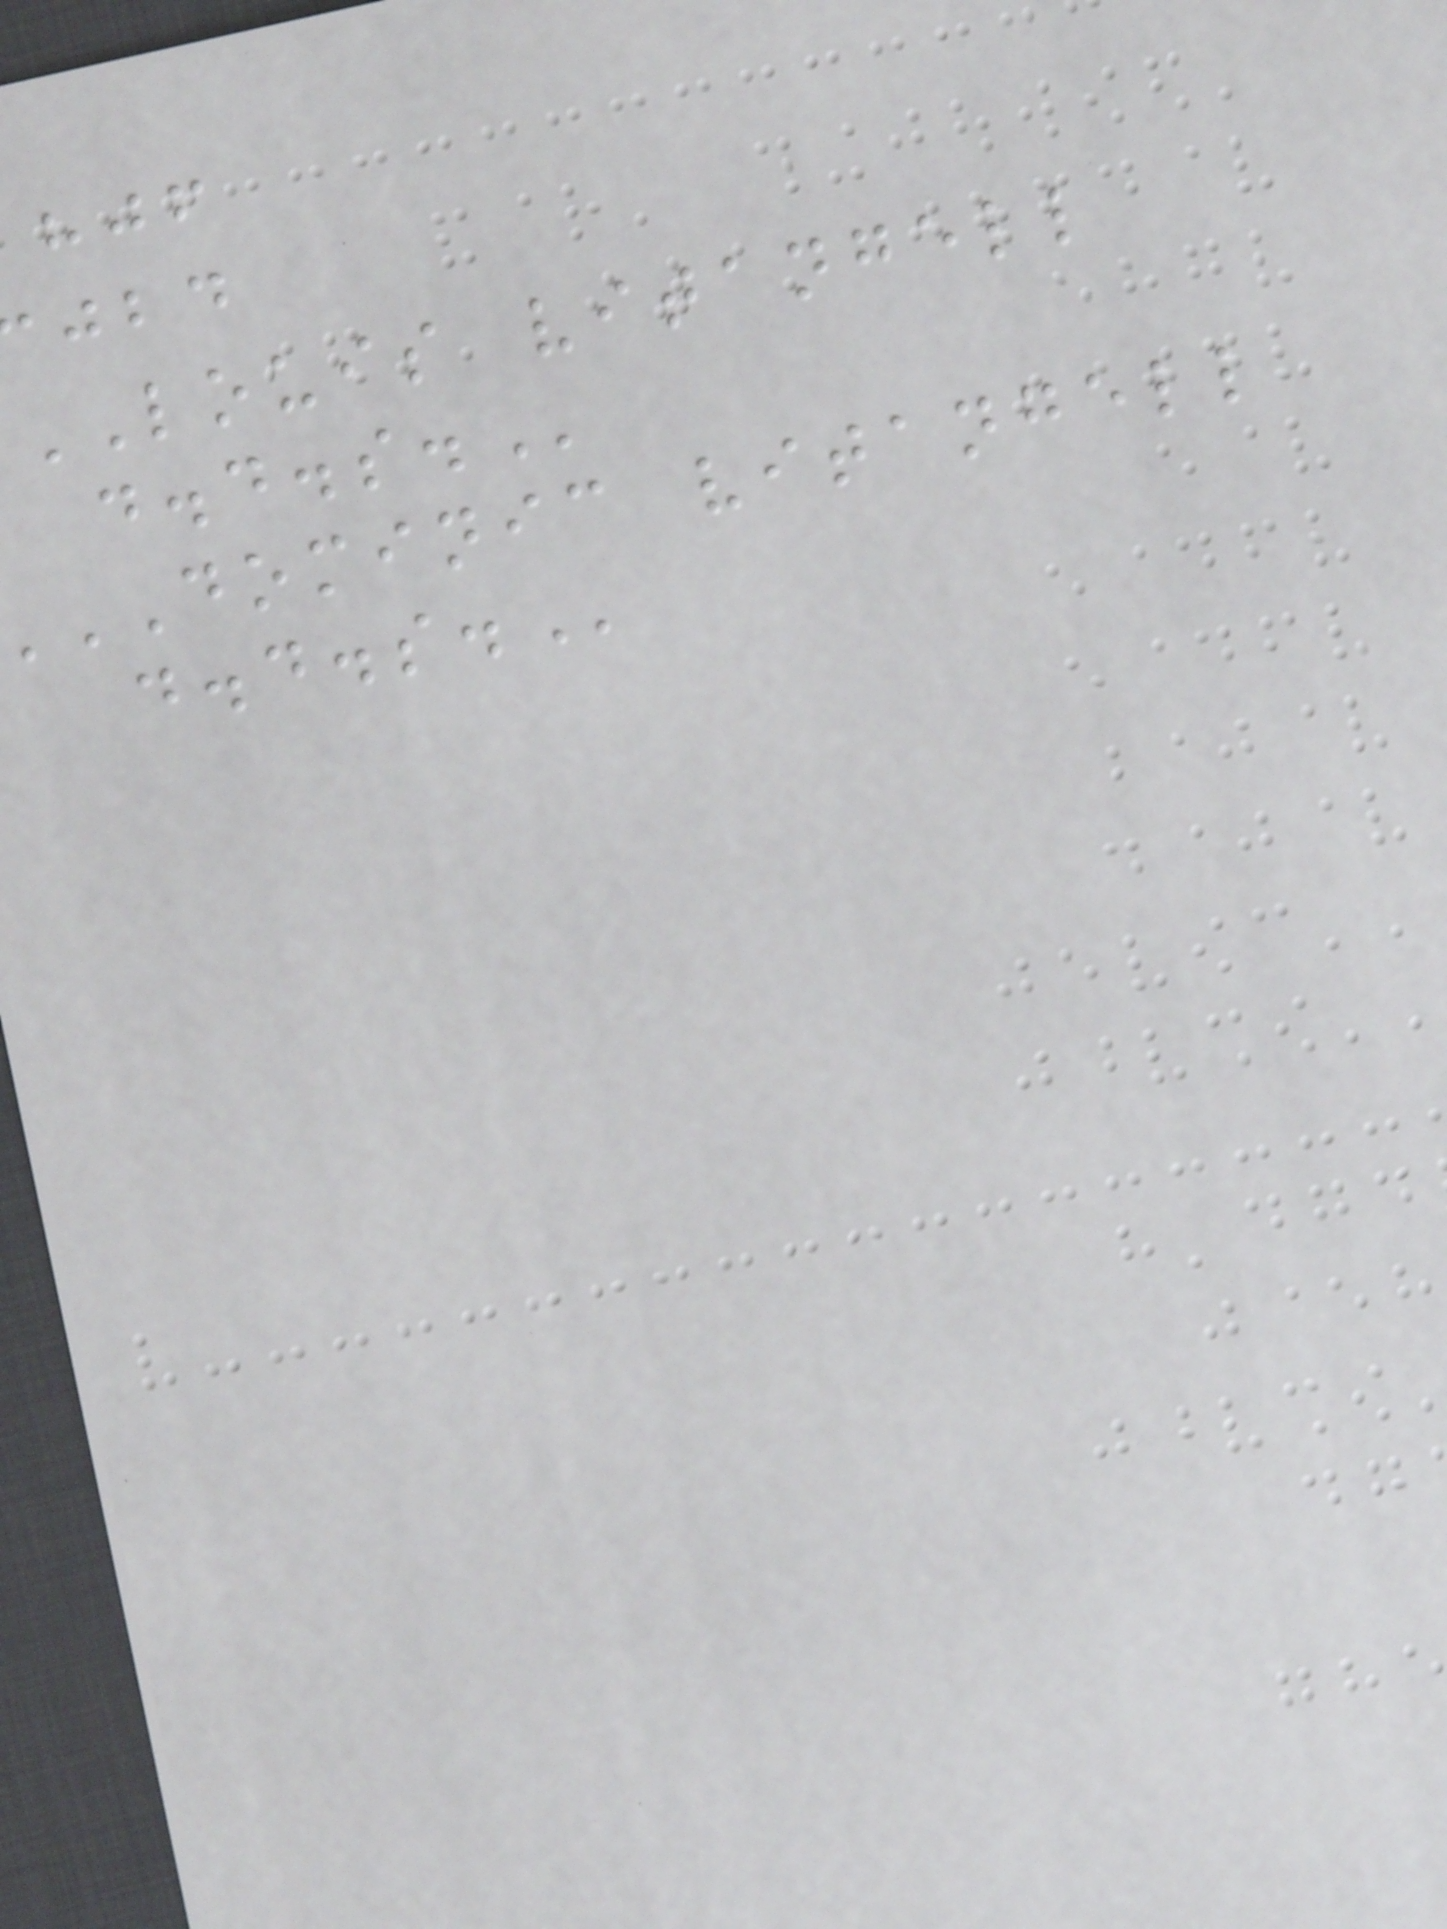LOUIS vitangell
DOMINIC vitangell
